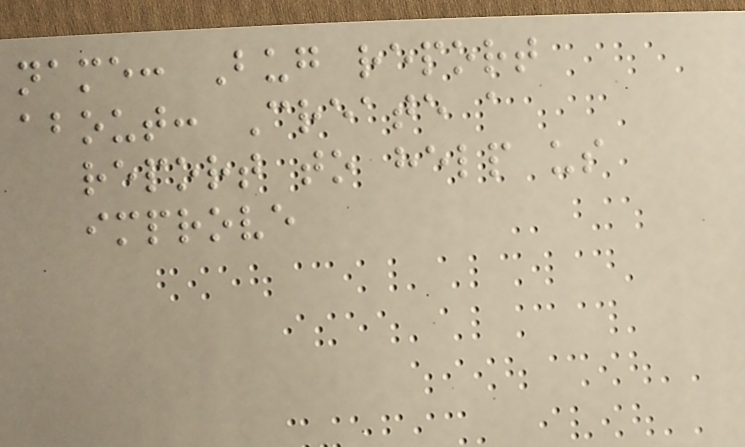name: Bug report
about: Create a
report to help us
improve
